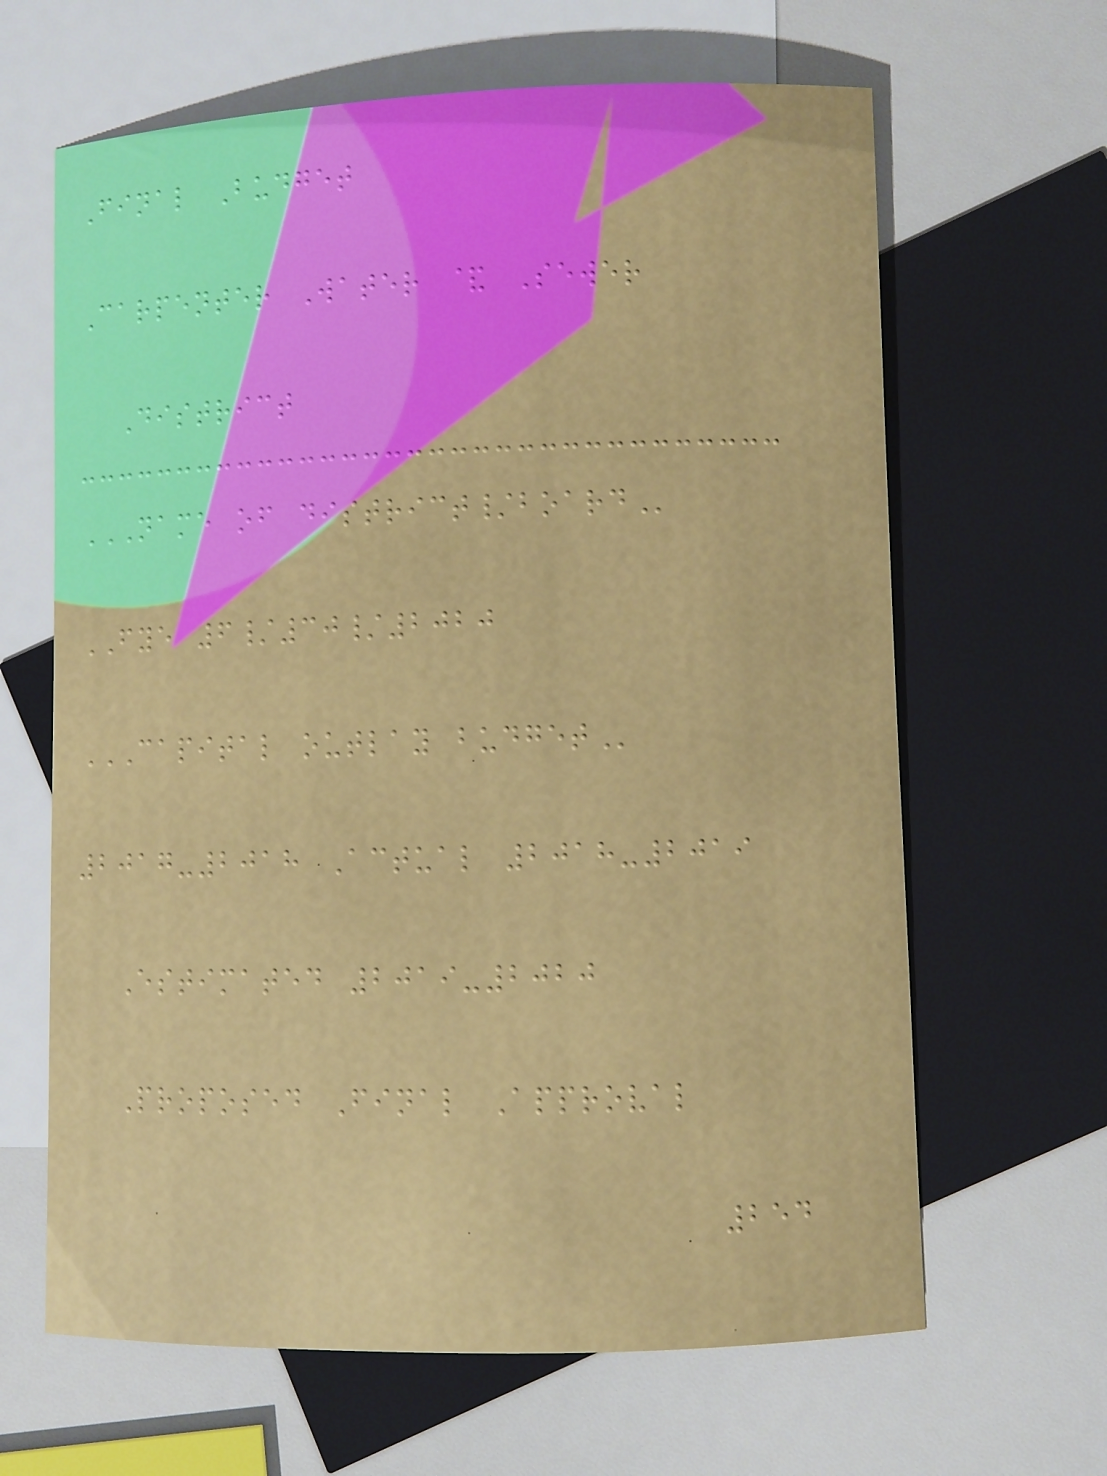Final Budget
Carpenter Water & Sewer
District
NAME OF DISTRICT/BOARD
FYE 6/30/2020
CAPITAL OUTLAY BUDGET
2017-2018 Actual 2018-2019
Estimated 2019-2020
Proposed Final Approval
254
